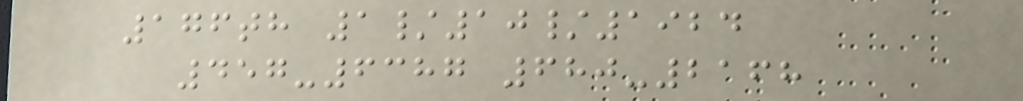176th 1/10/1924
457-6387 680-2168
